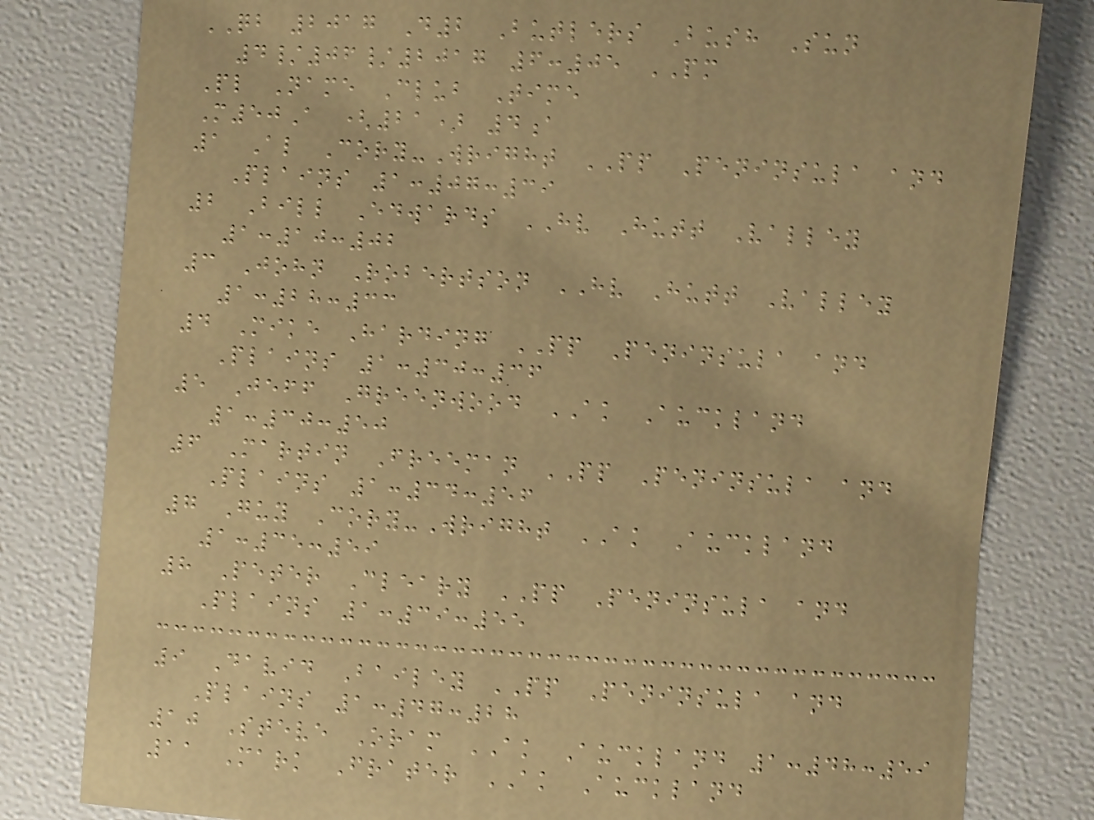QB 2017 D2 Butlers Bush Sun
4/06/2017 6:05 PM
Pl Name Club Time
M50A (21) 4a
1 Al Cory-Wright PP Peninsula and
Plains 1:07:39
2 Bill Edwards HV Hutt Valley
1:10:02
3 John Robertson HV Hutt Valley
1:28:33
4 Mike Harding PP Peninsula and
Plains 1:30:36
5 Jeff Greenwood AK Auckland
1:30:50
6 Martin Freeman PP Peninsula and
Plains 1:34:56
7 Guy Cory-Wright AK Auckland
1:35:59
8 Peter Cleary PP Peninsula and
Plains 1:39:55
9 David Bailey PP Peninsula and
Plains 1:47:28
10 Steve Oram AK Auckland 1:48:59
11 Mark Frater AK Auckland
